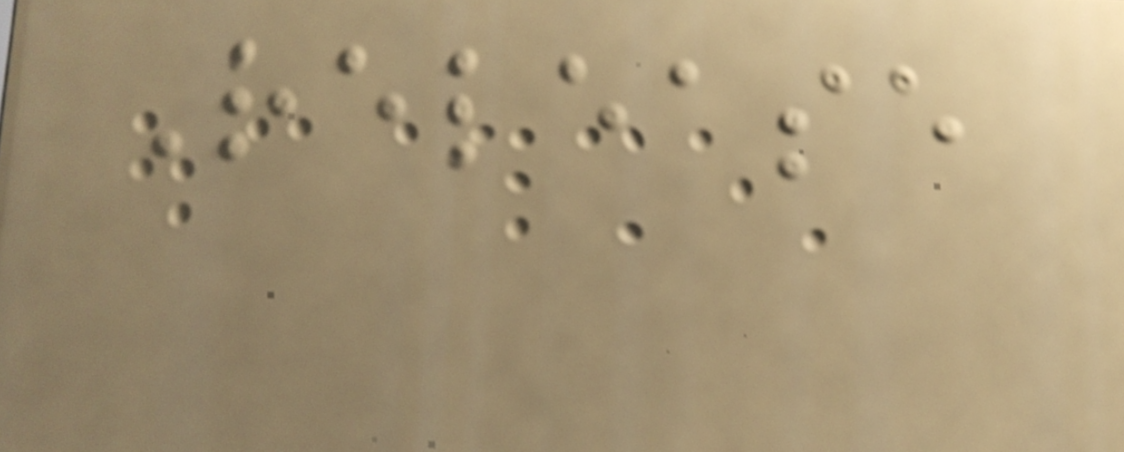Release
